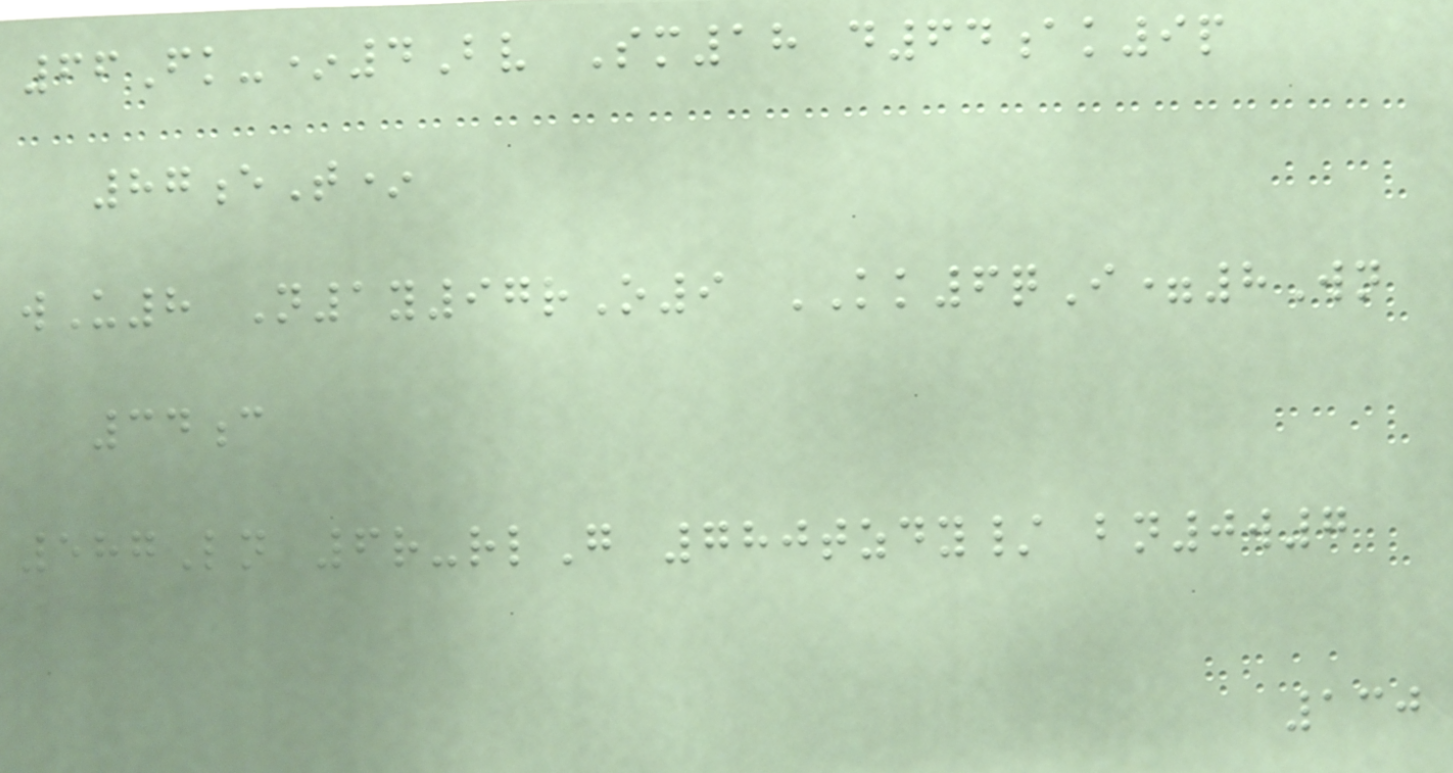66Fk-*4Bv Sm18 d64ak9p
87eT*
wU8 N1y97rO9 KK6qI=8Wn
34c
587Ln 6r-rlG 780tzdy/ bn0w7
130
